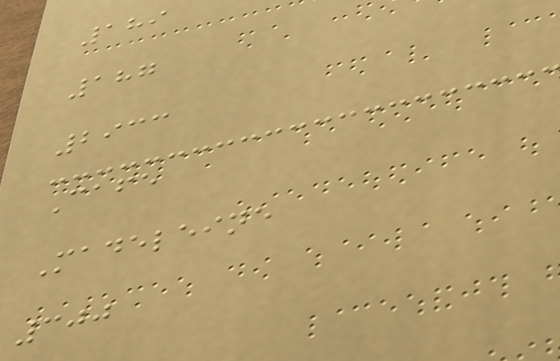189
187
2933
Cafe
Madeleine
300
